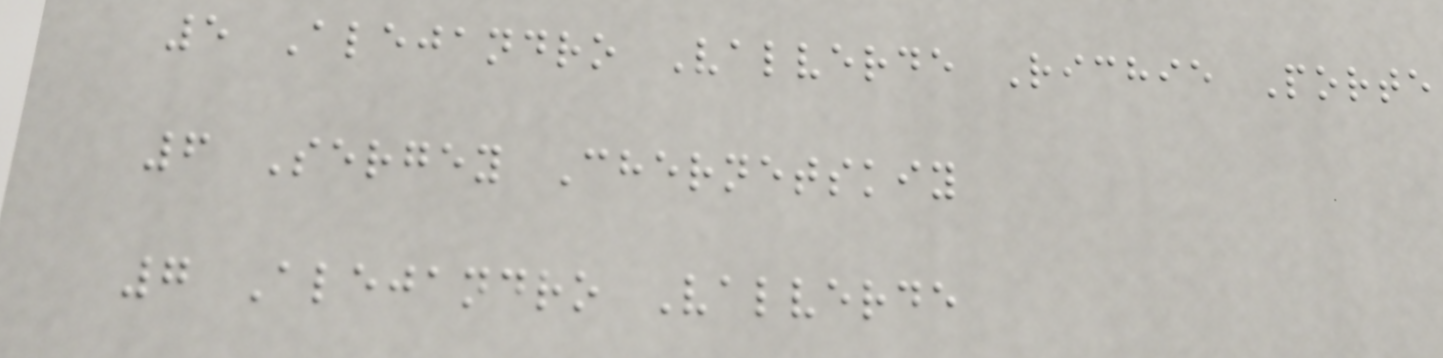5 Alejandro Valverde Richie Porte
6 Sergey Chernetskiy
7 Alejandro Valverde
